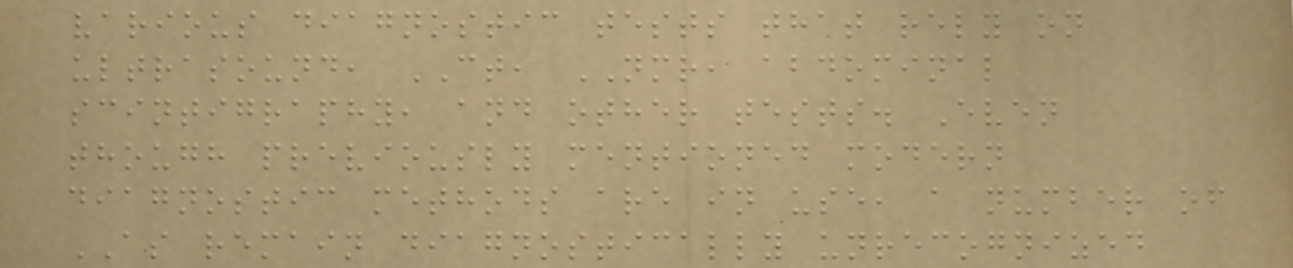various diagnostic tests that rely on
ultrasound, CT, NMR, abdominal
scintigraphy, and other tests. Even
though previously mentioned modern
diagnostic methods are in use, a number of
AS remain diagnostically unrecognized
